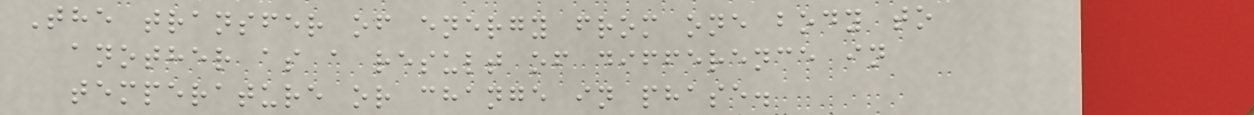The transfer of energy from one body to
another as a result of difference in
temperature or change in phase.
